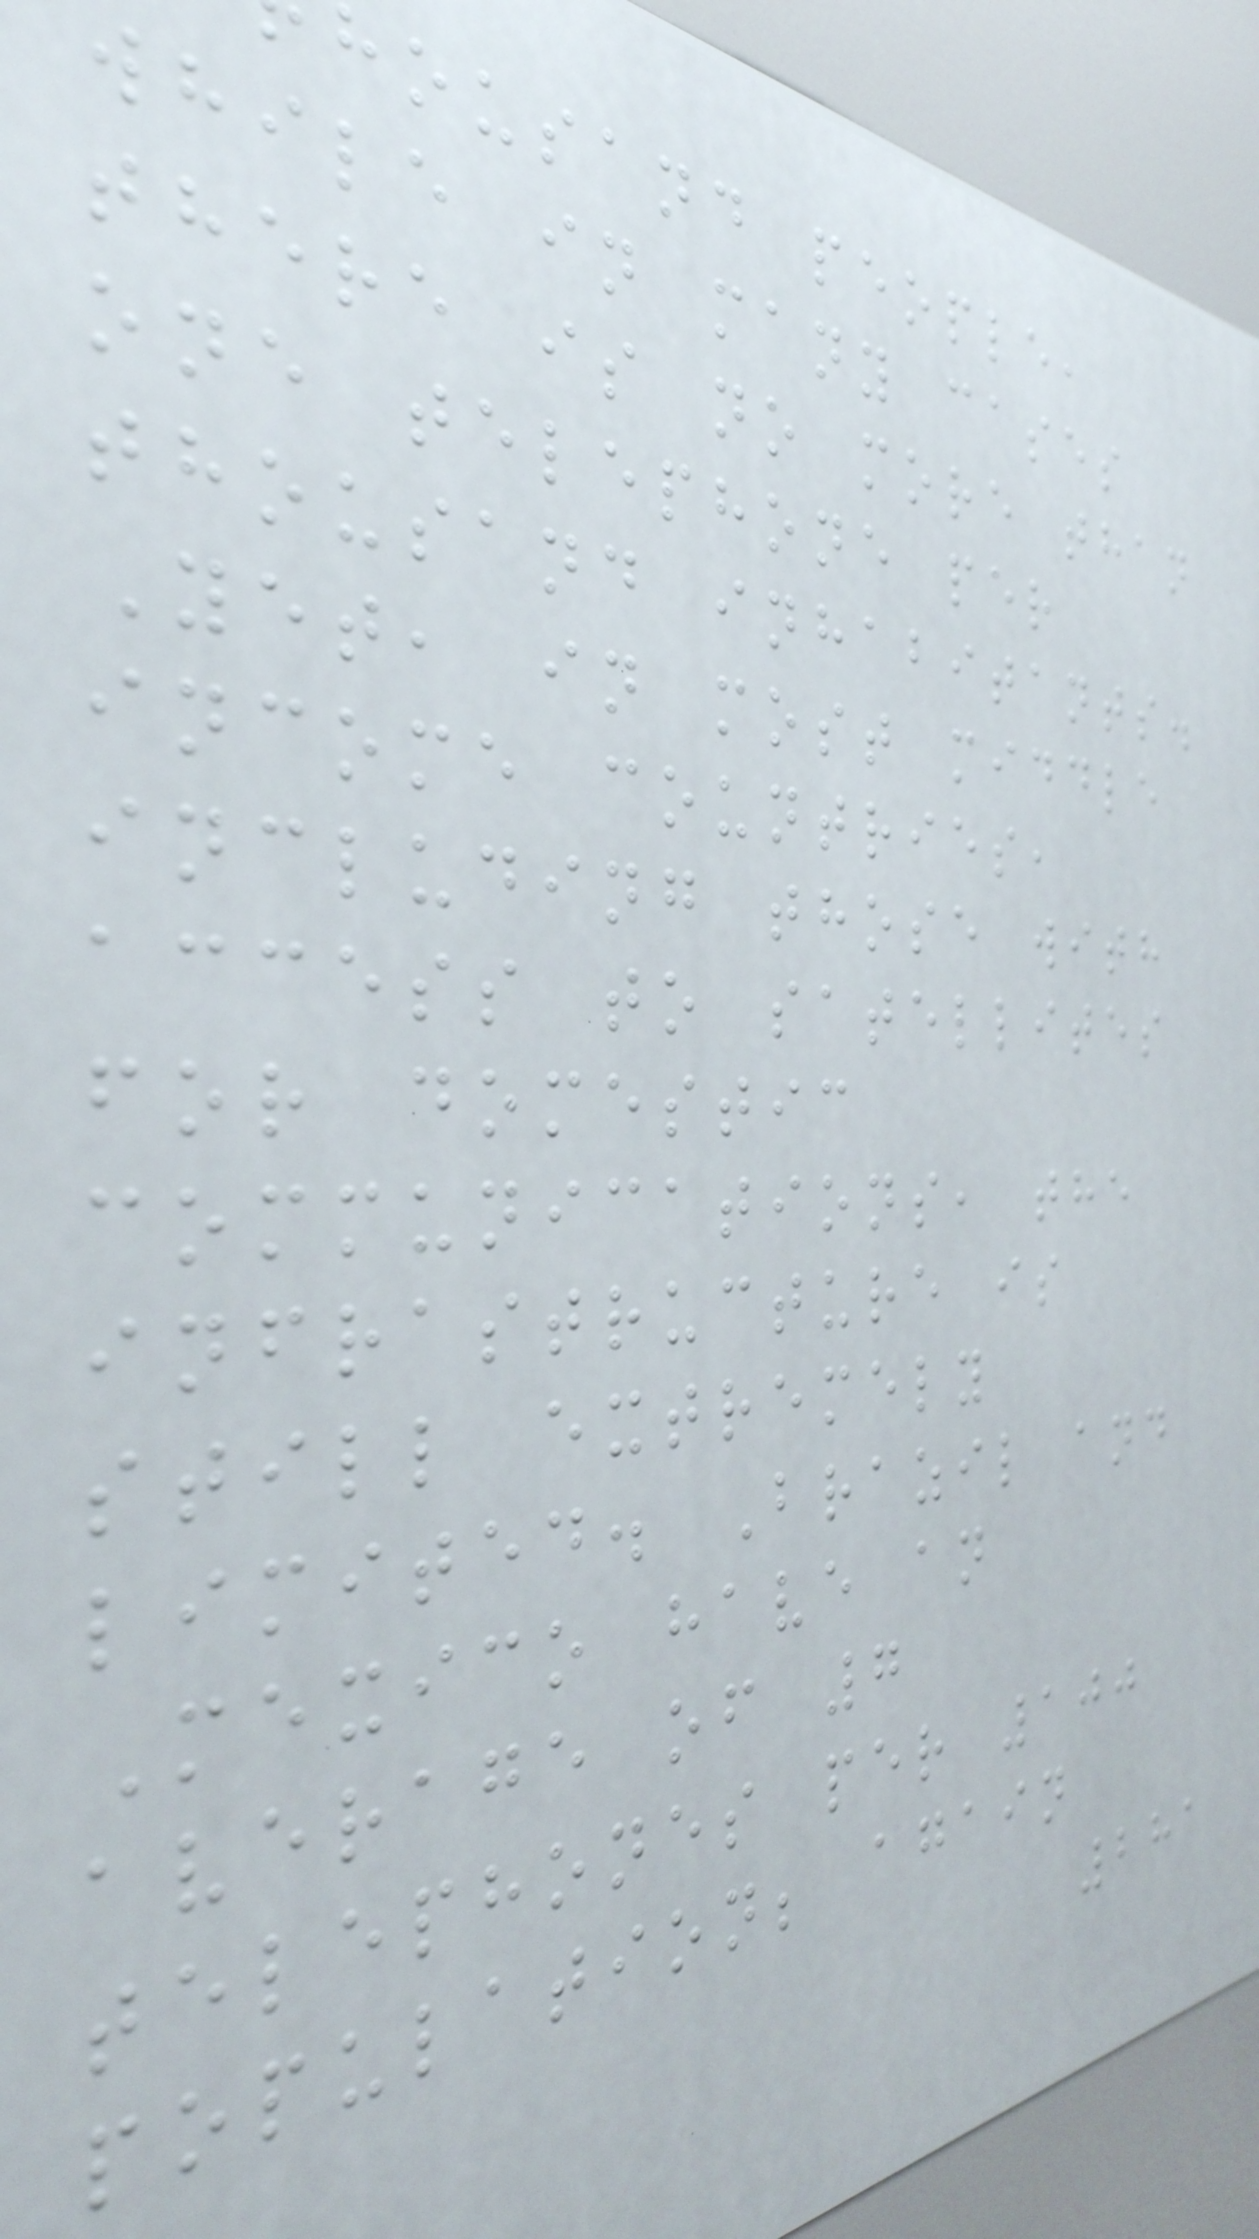housand people,
while in many cases
there is no more than
one telephone per
thousand inhabitants.
Yet, in most middle
income countries,
including those with
access to satellites
for domestic
communications, the
infrastructure is
still extremely
limited. Brazil and
Mexico have an
average of 7
telephones per 100
population; again
281
